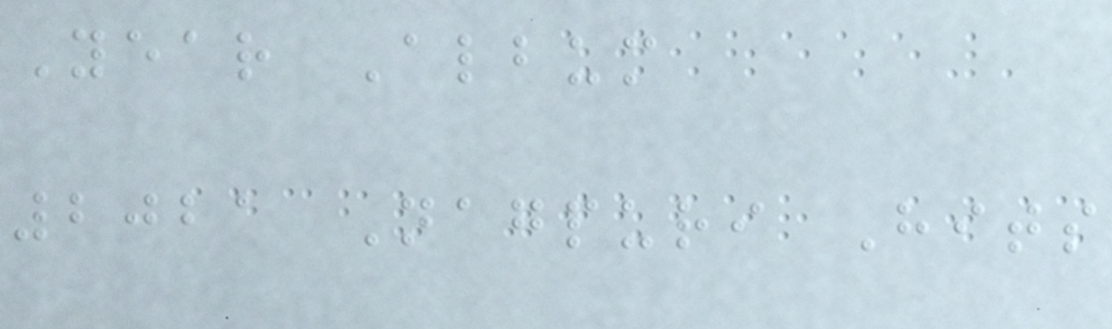Year Album
2021 Nagpuri Hits
